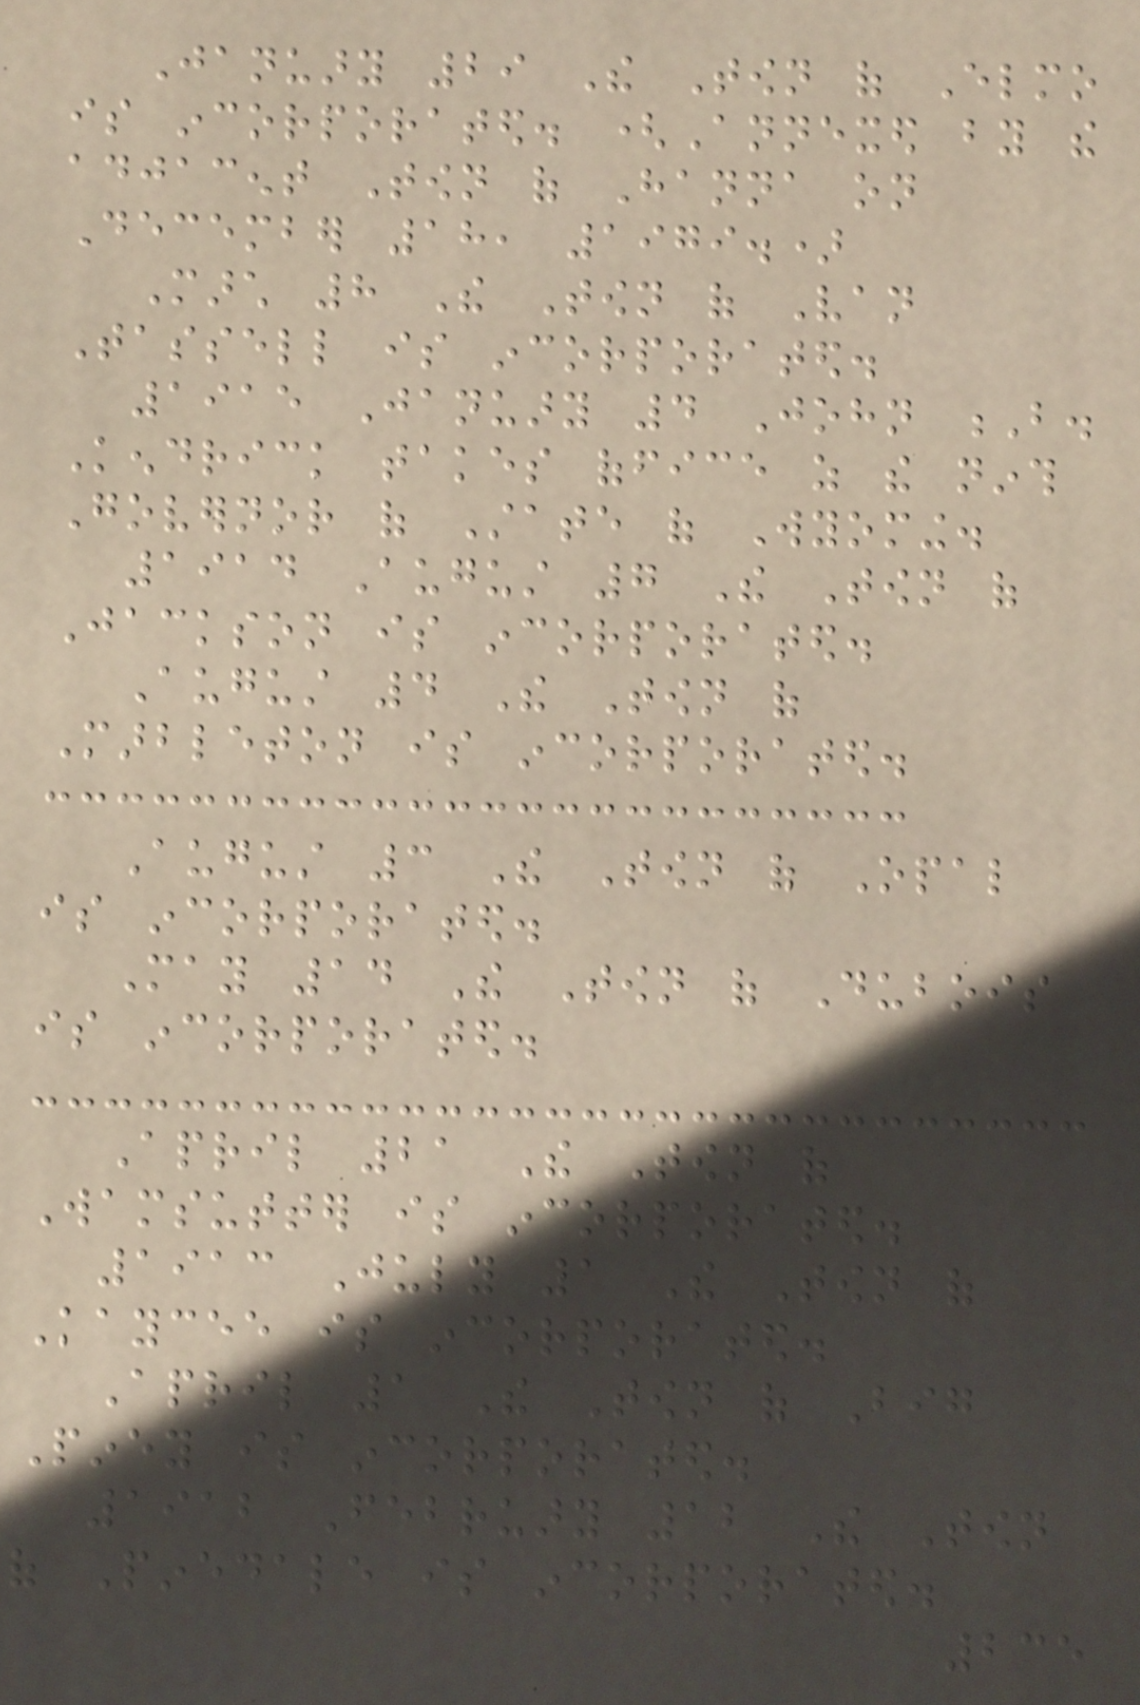January 29 The Town of Elmo
is incorporated. (Annexed by the
adjacent Town of Hanna on
December 18, 1979.)
March 8 The Town of Van
Tassell is incorporated.
1915 January 4 John B.
Kendrick takes office as the ninth
Governor of State of Wyoming.
1914 August 7 The Town of
Jackson is incorporated.
August 4 The Town of
Marbleton is incorporated.
August 3 The Town of Opal
is incorporated.
May 14 The Town of Dubois
is incorporated.
April 21 The Town of
Wamsutter is incorporated.
1913 July 1 The Town of
Kaycee is incorporated.
April 1 The Town of Big
Piney is incorporated.
1912 February 12 The Town
of Pinedale is incorporated.
235
